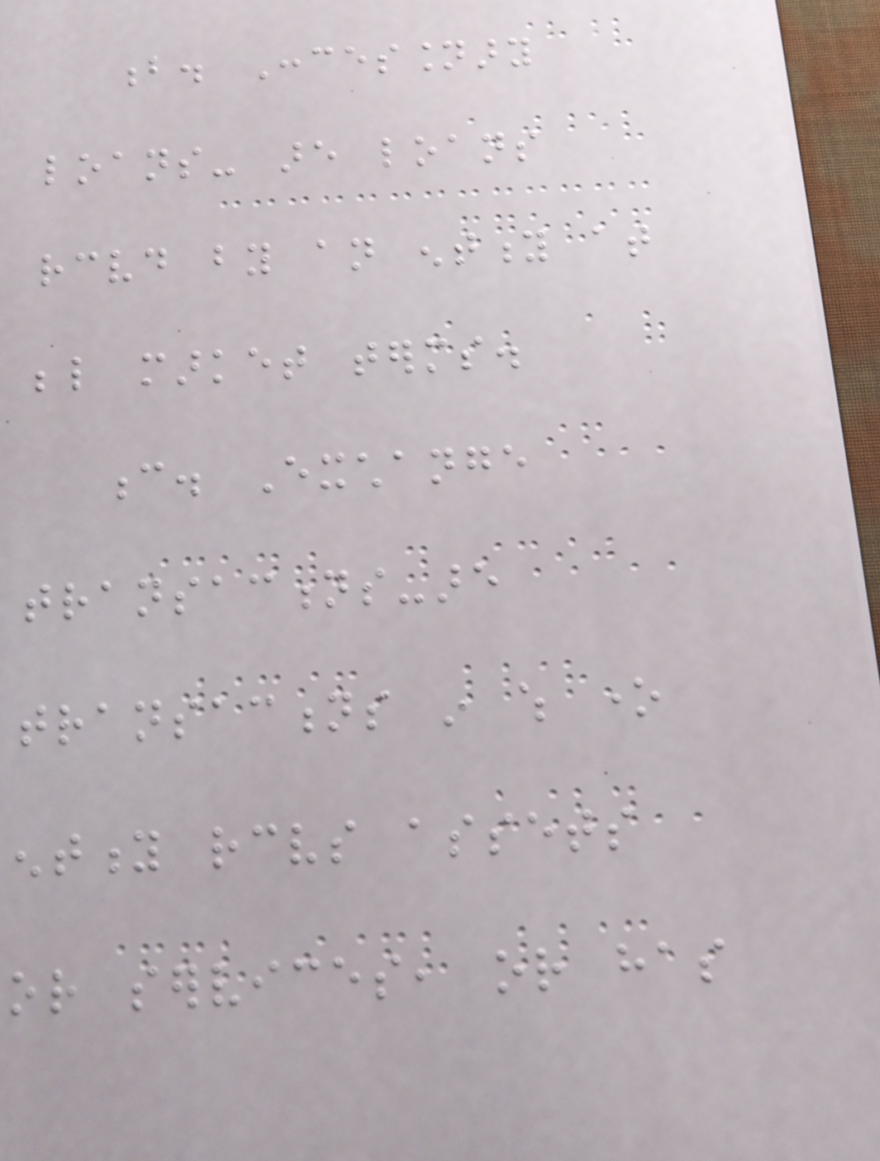b. Concessionary
loans- are loans
received by an entity at
below market terms.
c. Exchange
transactions-are
transactions in which one
entity receives assets
or services, or has
